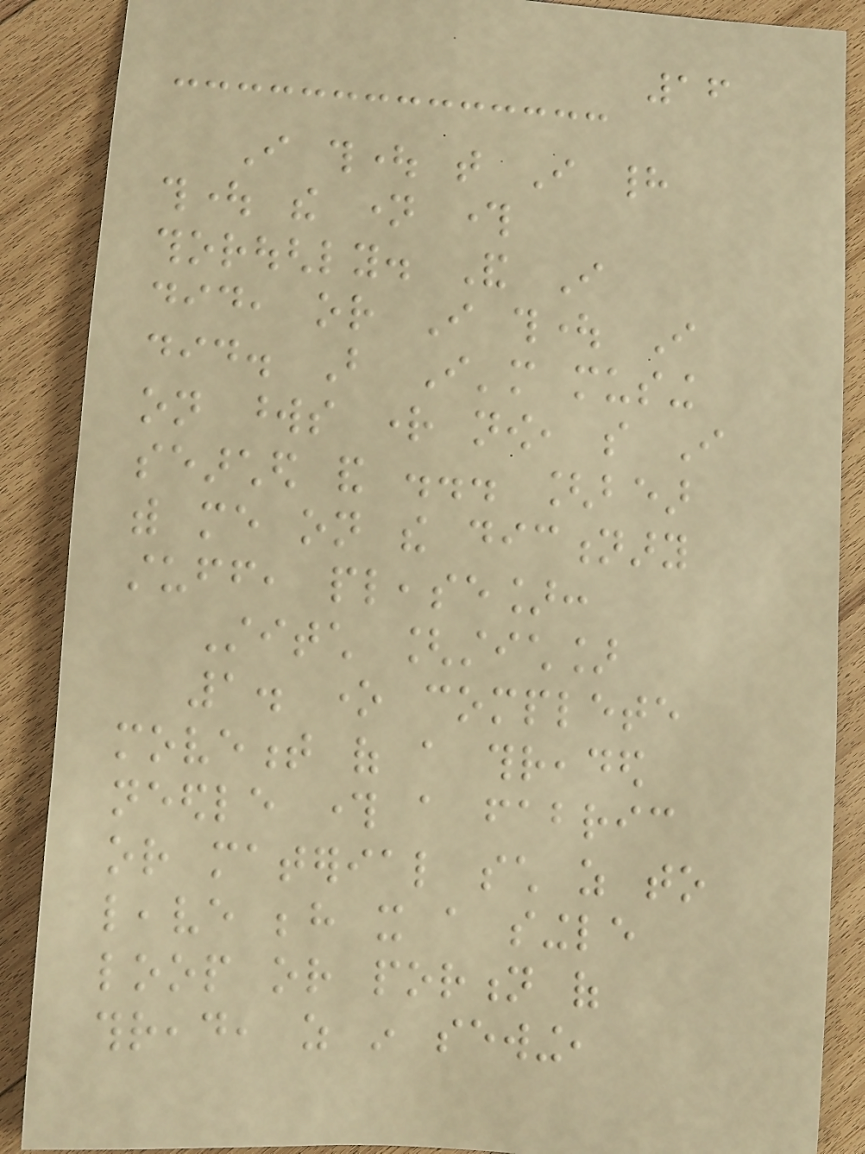16
I thought that I had
thought the name through
thoroughly. And I
did, or I thought I
did. But I'm musing
on words right now, so I
searched and ... [bear
with me on the dictionary
stuff, please]:
Stitch [stich]
1. one complete
movement of a threaded
needle through a fabric
or material such as to
leave behind it a single
loop or portion of
thread, as in sewing,
